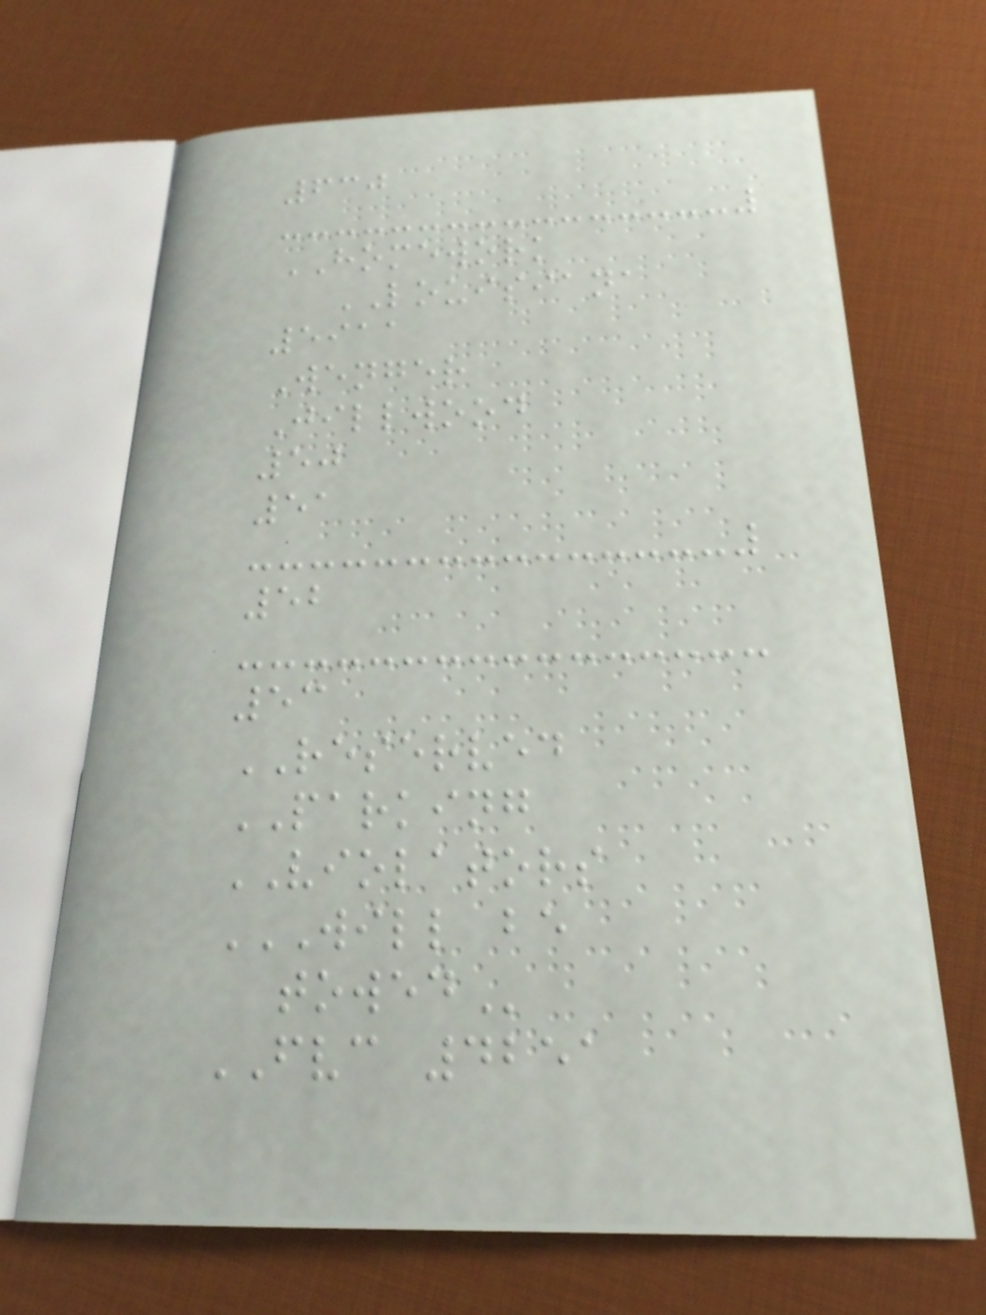630
HOMEWORK
LOUISIANA
5911
Wenger
Jillwood
50
51
52
53
RESERVED
PARKING
VIOLATORS
WILL BE
TOWED
FVC 4251
